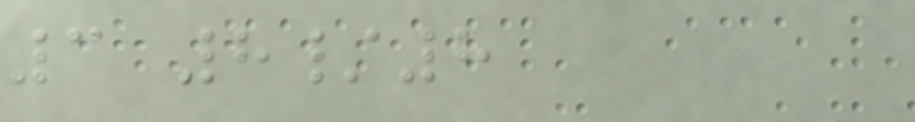3 8/8
